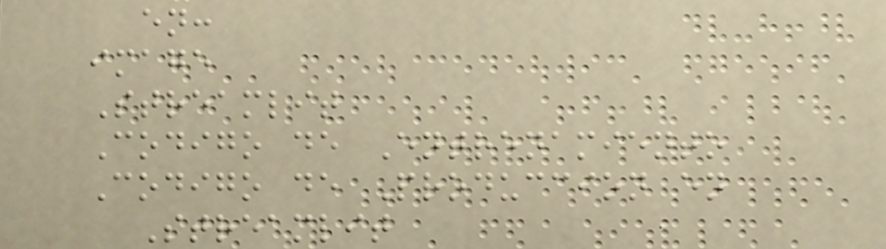en:
image
Streamlit
Codigo de Entrenamiento
Codigo de Produccion en
Streamlit
